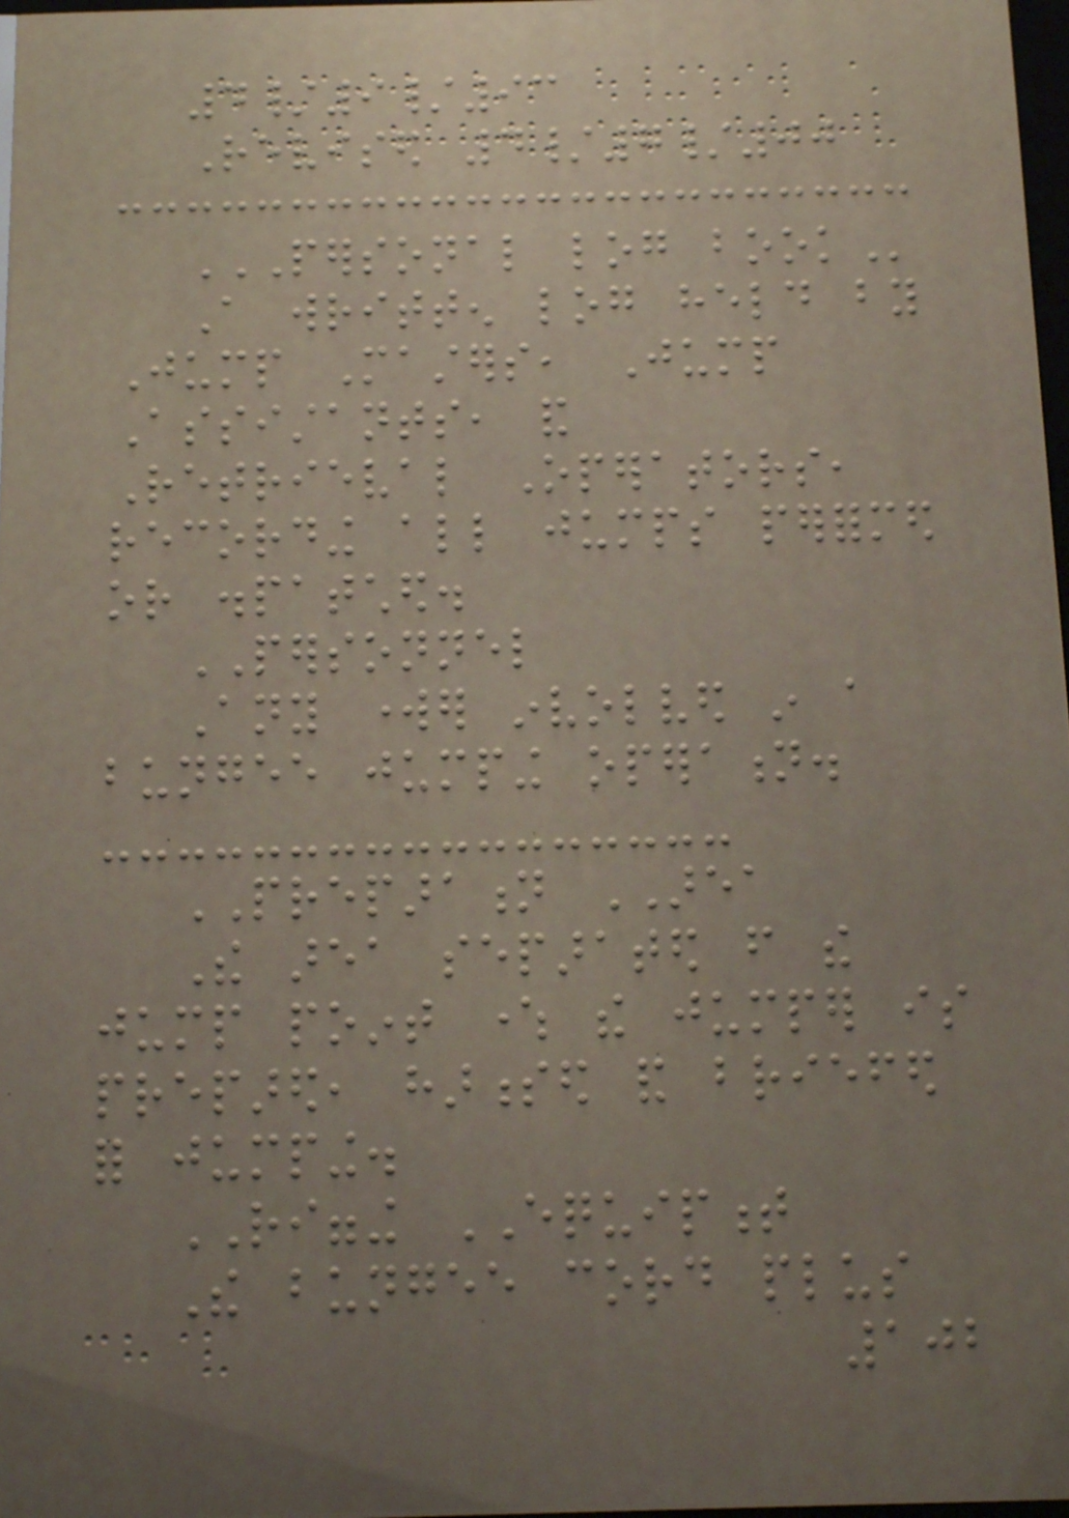4/9/93
Revised 4/7/00
PERSONAL LOG BOOK
A written log held by
Jump Masters, Jump
Assistants, and
Retrieval Operators,
recording all jumps performed
or dispatched.
PERSONNEL
Any worker involved in a
bungee jumping operation.
PREPARATION AREA
The area separated from the
jump point where the jumper is
prepared, harnessed and briefed
for jumping.
RIGGING EQUIPMENT
The bungee cord plus
102
